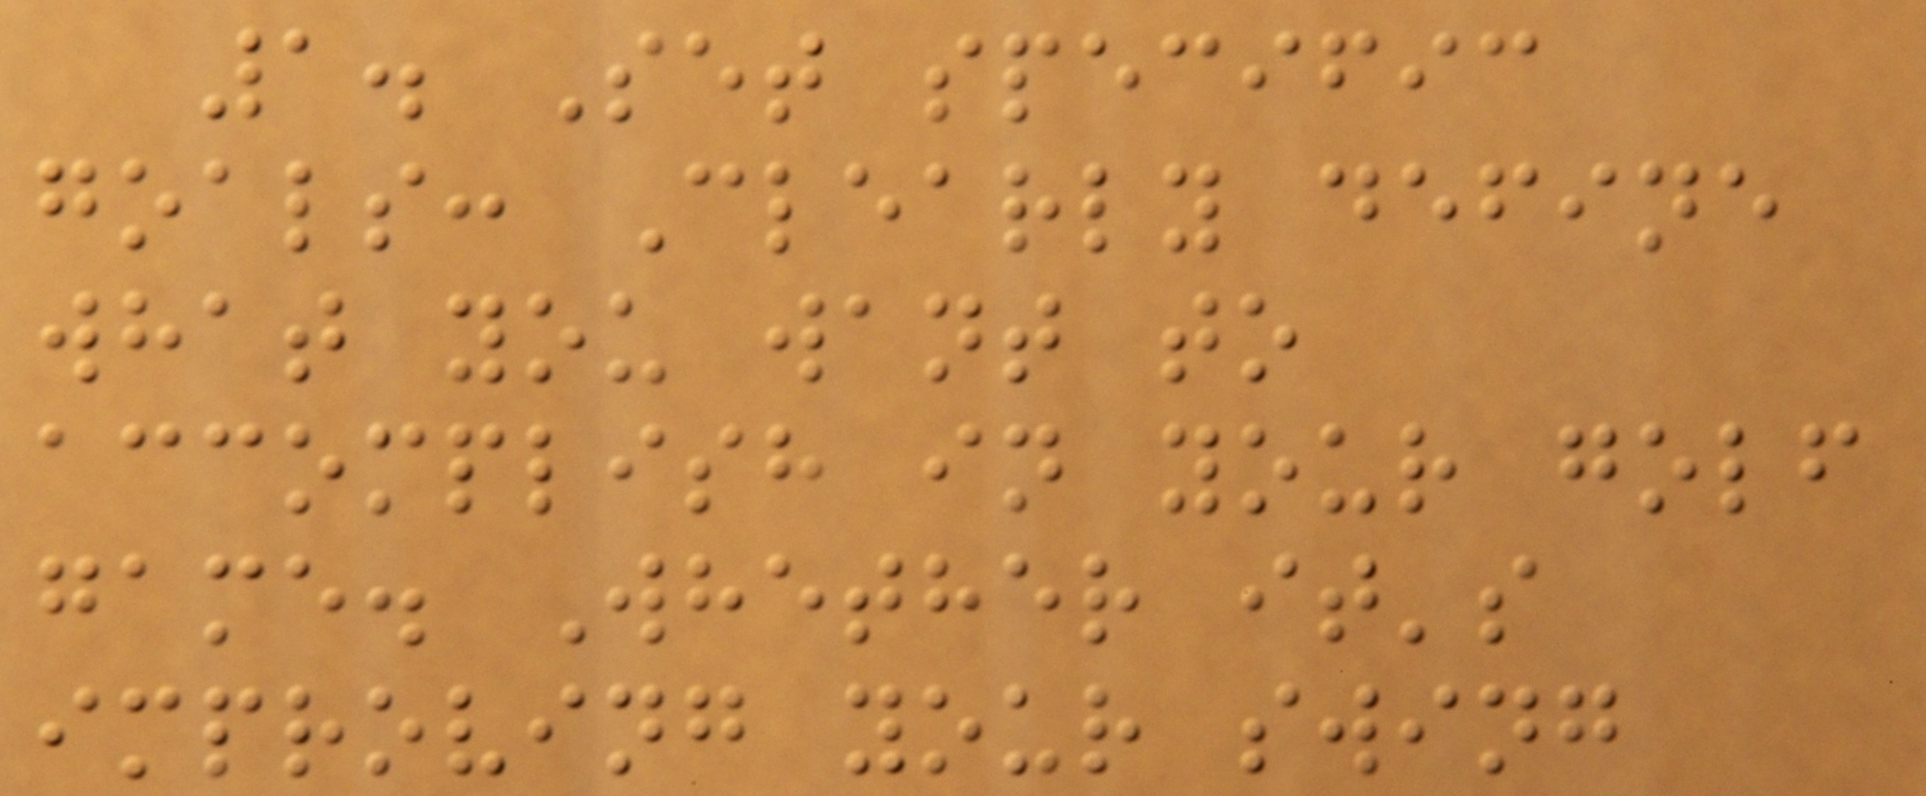1. Set specific
goals: Clearly define
what you want to
accomplish in your golf
game. Whether it's
improving your swing
